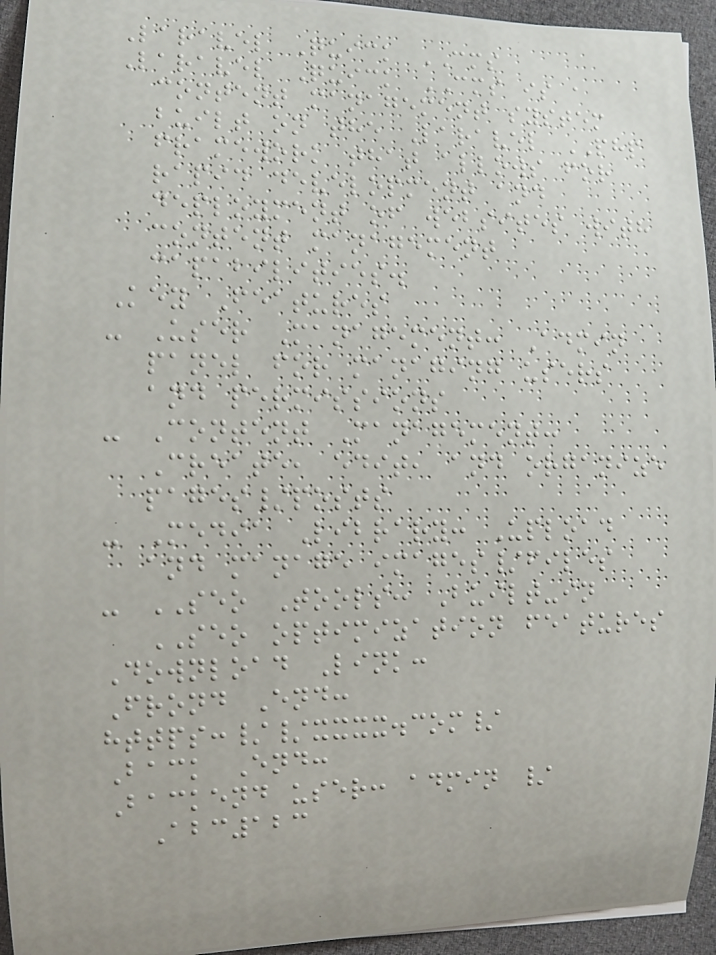Laravel Quick CMS
Laravel Quick CMS is a
content management system
built on the Laravel PHP
framework that allows for
rapid development and
deployment of websites with
content management
capabilities.
Key Features
- User Management: Admin
panel for managing users
and permissions
- Content Management:
Create, edit, and organize
pages/posts
- Media Library: Upload
and manage images/files
- SEO Tools: Built-in
SEO optimization features
Download Link:
Frond End:
https://xxxx.com/
Back End:
Backend user: admin /
Abc123
